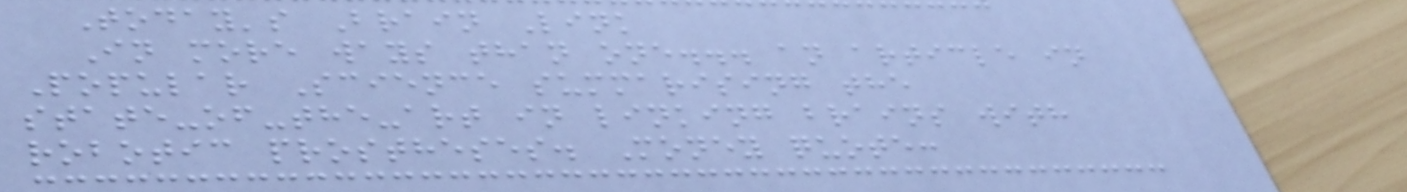Today's Brain Link
In more ways than one... an article in
Popular Science summarising the
state-of-the-art in linking brains with
robotic prostheses. Money quote:
